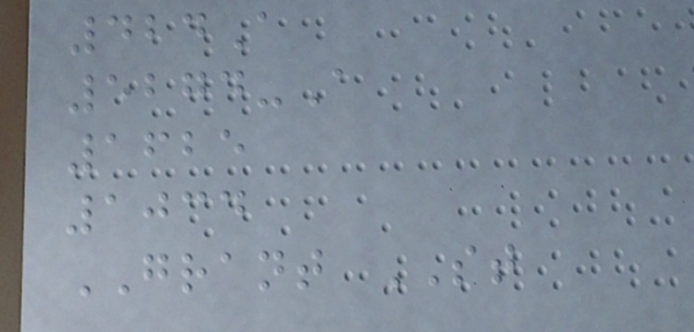424A
5274-A
1625
1034
GRANT ST
